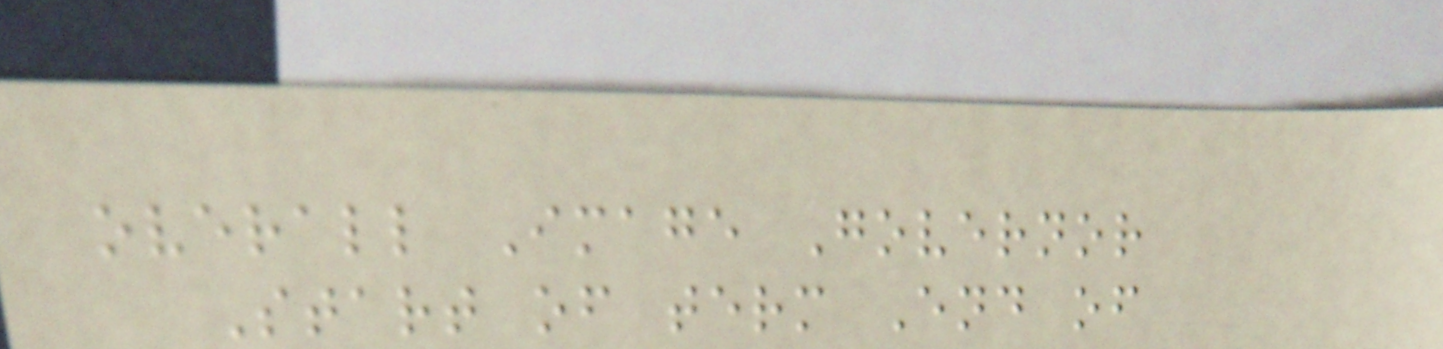overall Image Governor
Start of term End of
